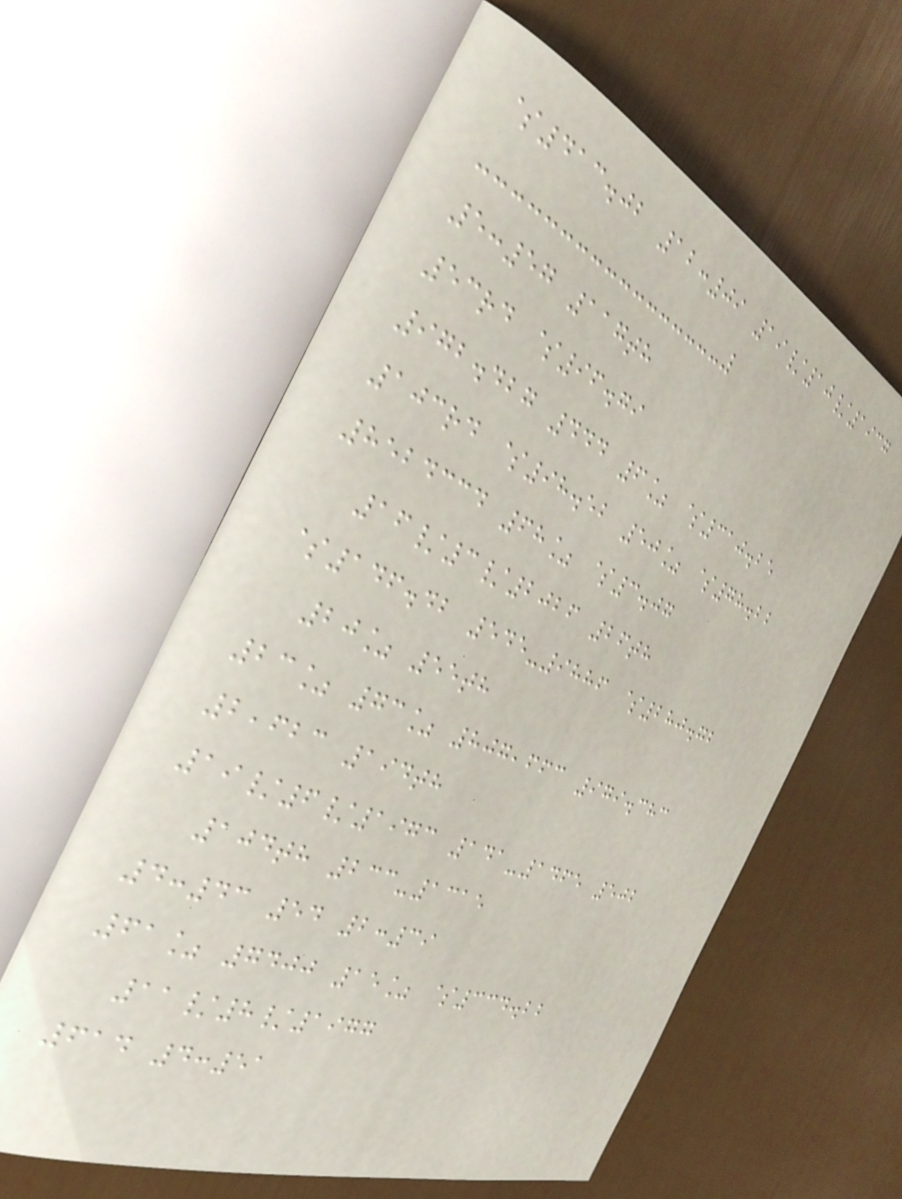$413.02 12:09 19/10/1937
5:57 117th
53rd $96.79
972.427 444 6% $310.25
103rd $98.52 50% $78.22
8524334 68% $3.07
16/3/2026 26th
$146.42 545-9886 $280.72
20% 55th
23% 73% 807,663 979.383
2,623 194th
19/6/1973 141-1465 502
104th 233-1315
4:43 54 2:39
61% 7400 15% $334.22
11/8/1977
614 4:51
